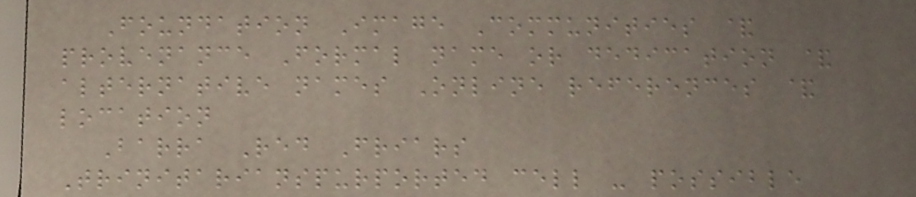Foundation Image Communities &
provenance Formal name or dedication &
alternative names Online references &
location
Barra Red Friars
Trinitarianspurported cell - possible
